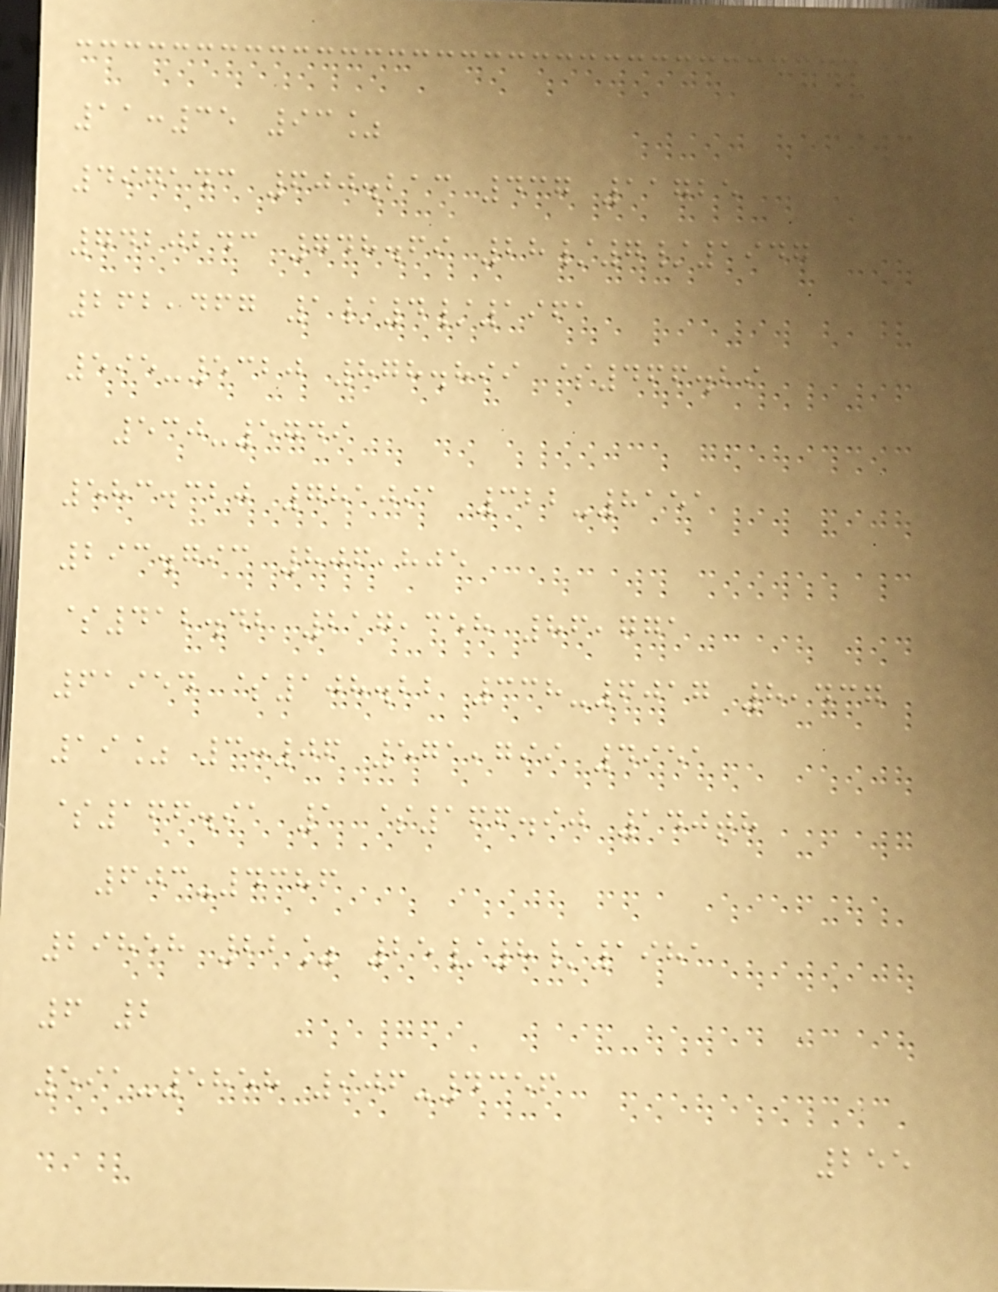11:35 93%
497143 600.213 437 11725
7420243 748.69 28/7/1947
262,467 1/4/1961
595-5320 878.899 $466.29
530-5749
583.320 781091 322-8151
293.793 806,805
$412.42 217,358 86,771
61954 $108.22 338-6017 8,437
19% 3:06 571,799 4951
$166.91 1 $166.90 140th
603-4386
29858 22% 25/8/1981
6 2
591-5858 906-4356
255
